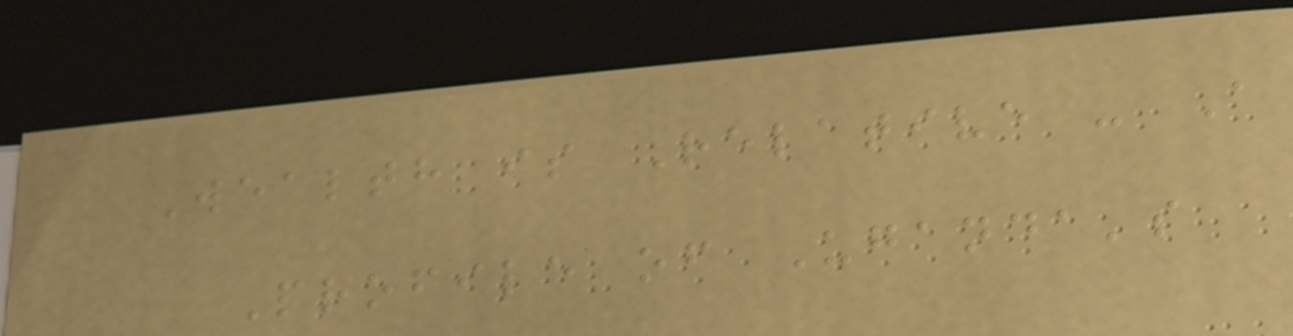Wealth is Relative - A
Profile of Uganda's
